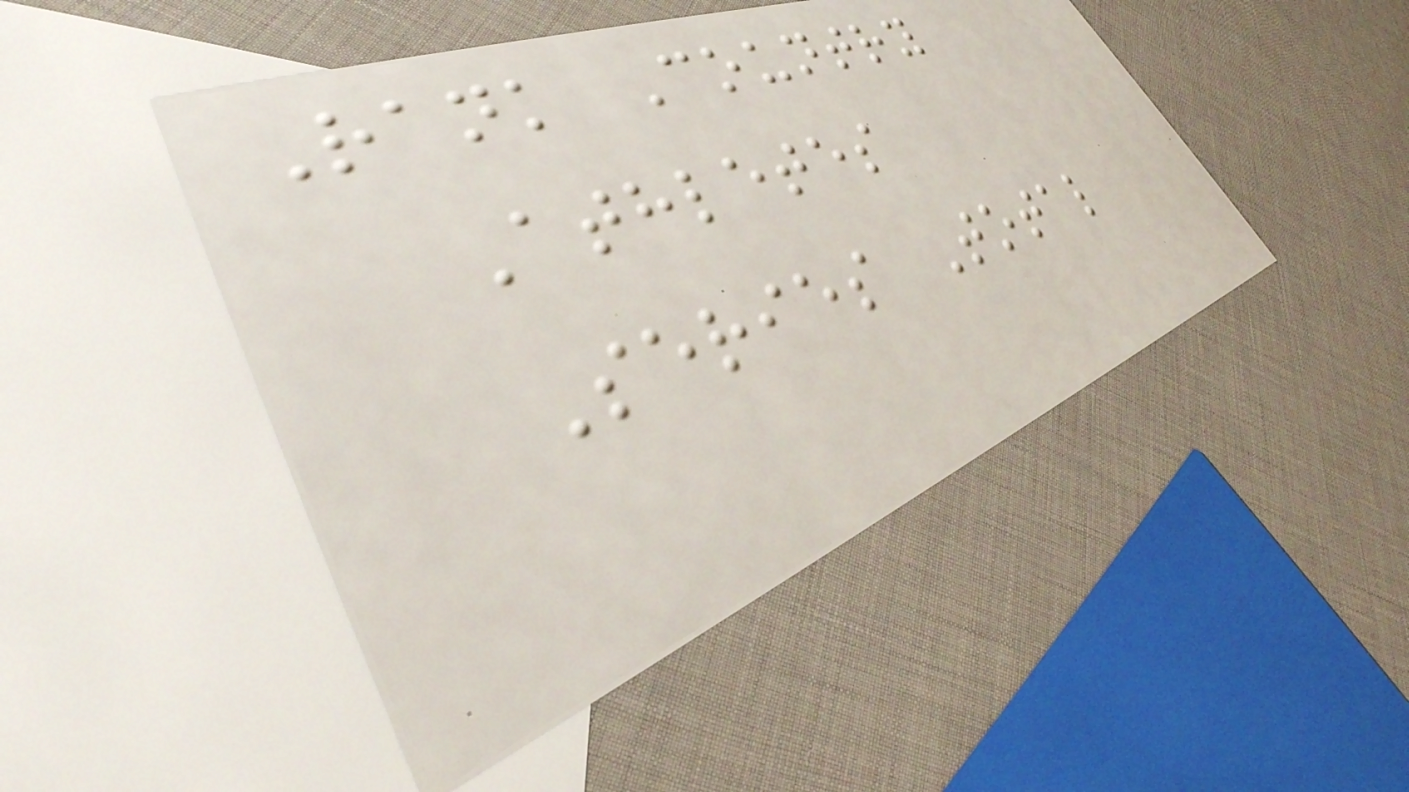Rank Country
Athletes
Series Total
